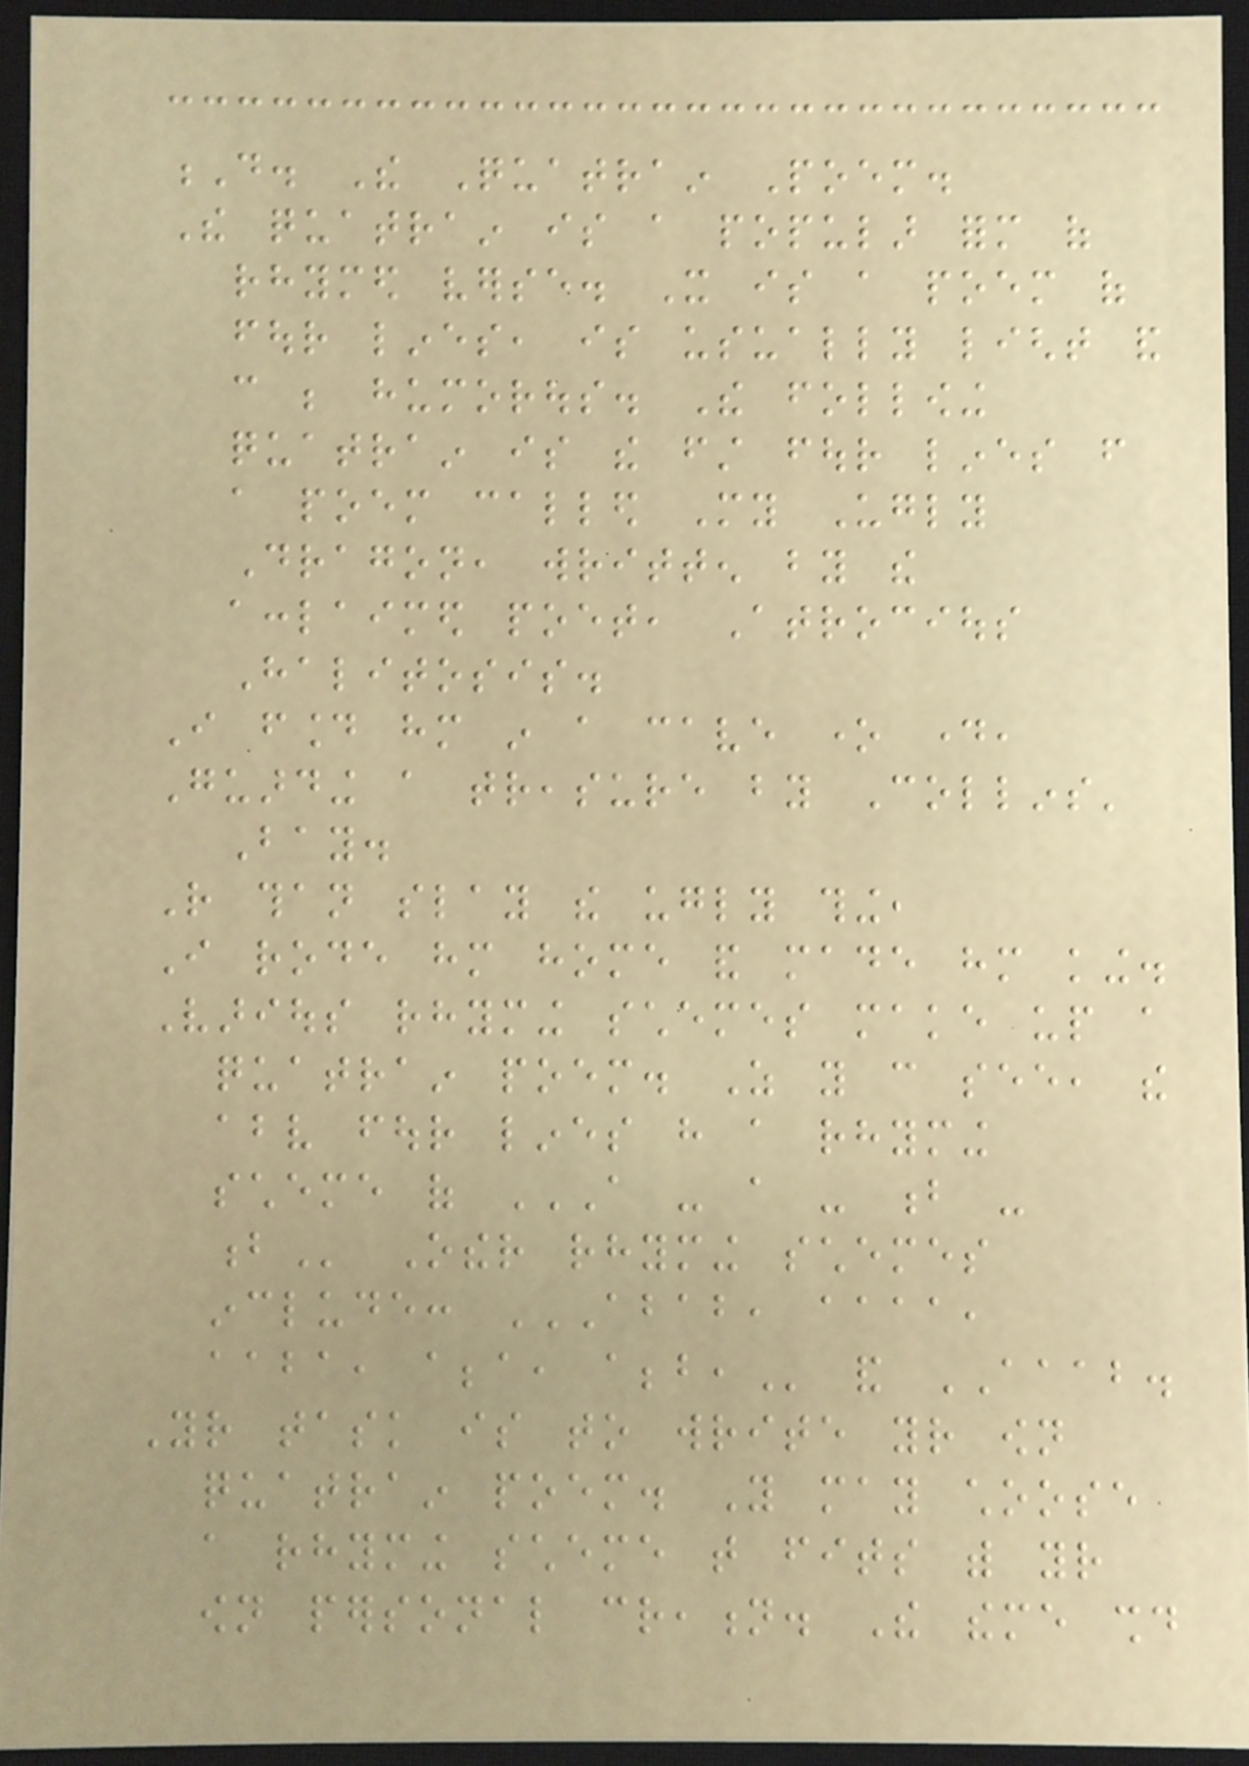D. The Quatrain Poem.
The quatrain is a popular form of
rhymed verse. It is a poem of
four lines, is usually light and
can be humorous. The following
quatrain is the first four lines from
a poem called My Ugly
Dragon, written by the
acclaimed poet, Atrocious
Halitosis.
I found him in a cave one day,
Guarding a treasure by Collins'
Bay.
Rather than slay the ugly thing,
I rode him home and made him king.
Various rhyming schemes make up a
quatrain poem. As you can see, the
above four lines have a rhyming
scheme of A - A - B -
B Other rhyming schemes
include: ABAB, AAAA,
AABA, ABBA, ABBB, and AAAB.
Your task is to write your own
quatrain poem. You may choose
a rhyming scheme that fits with your
own personal creation. The theme should
